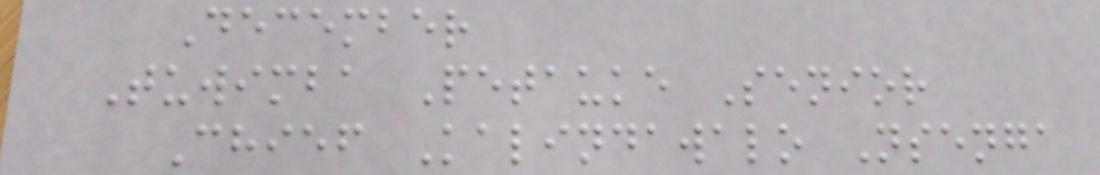December
Tuwimba Petauke Senior
Chief Kalindawalo Nsenga
